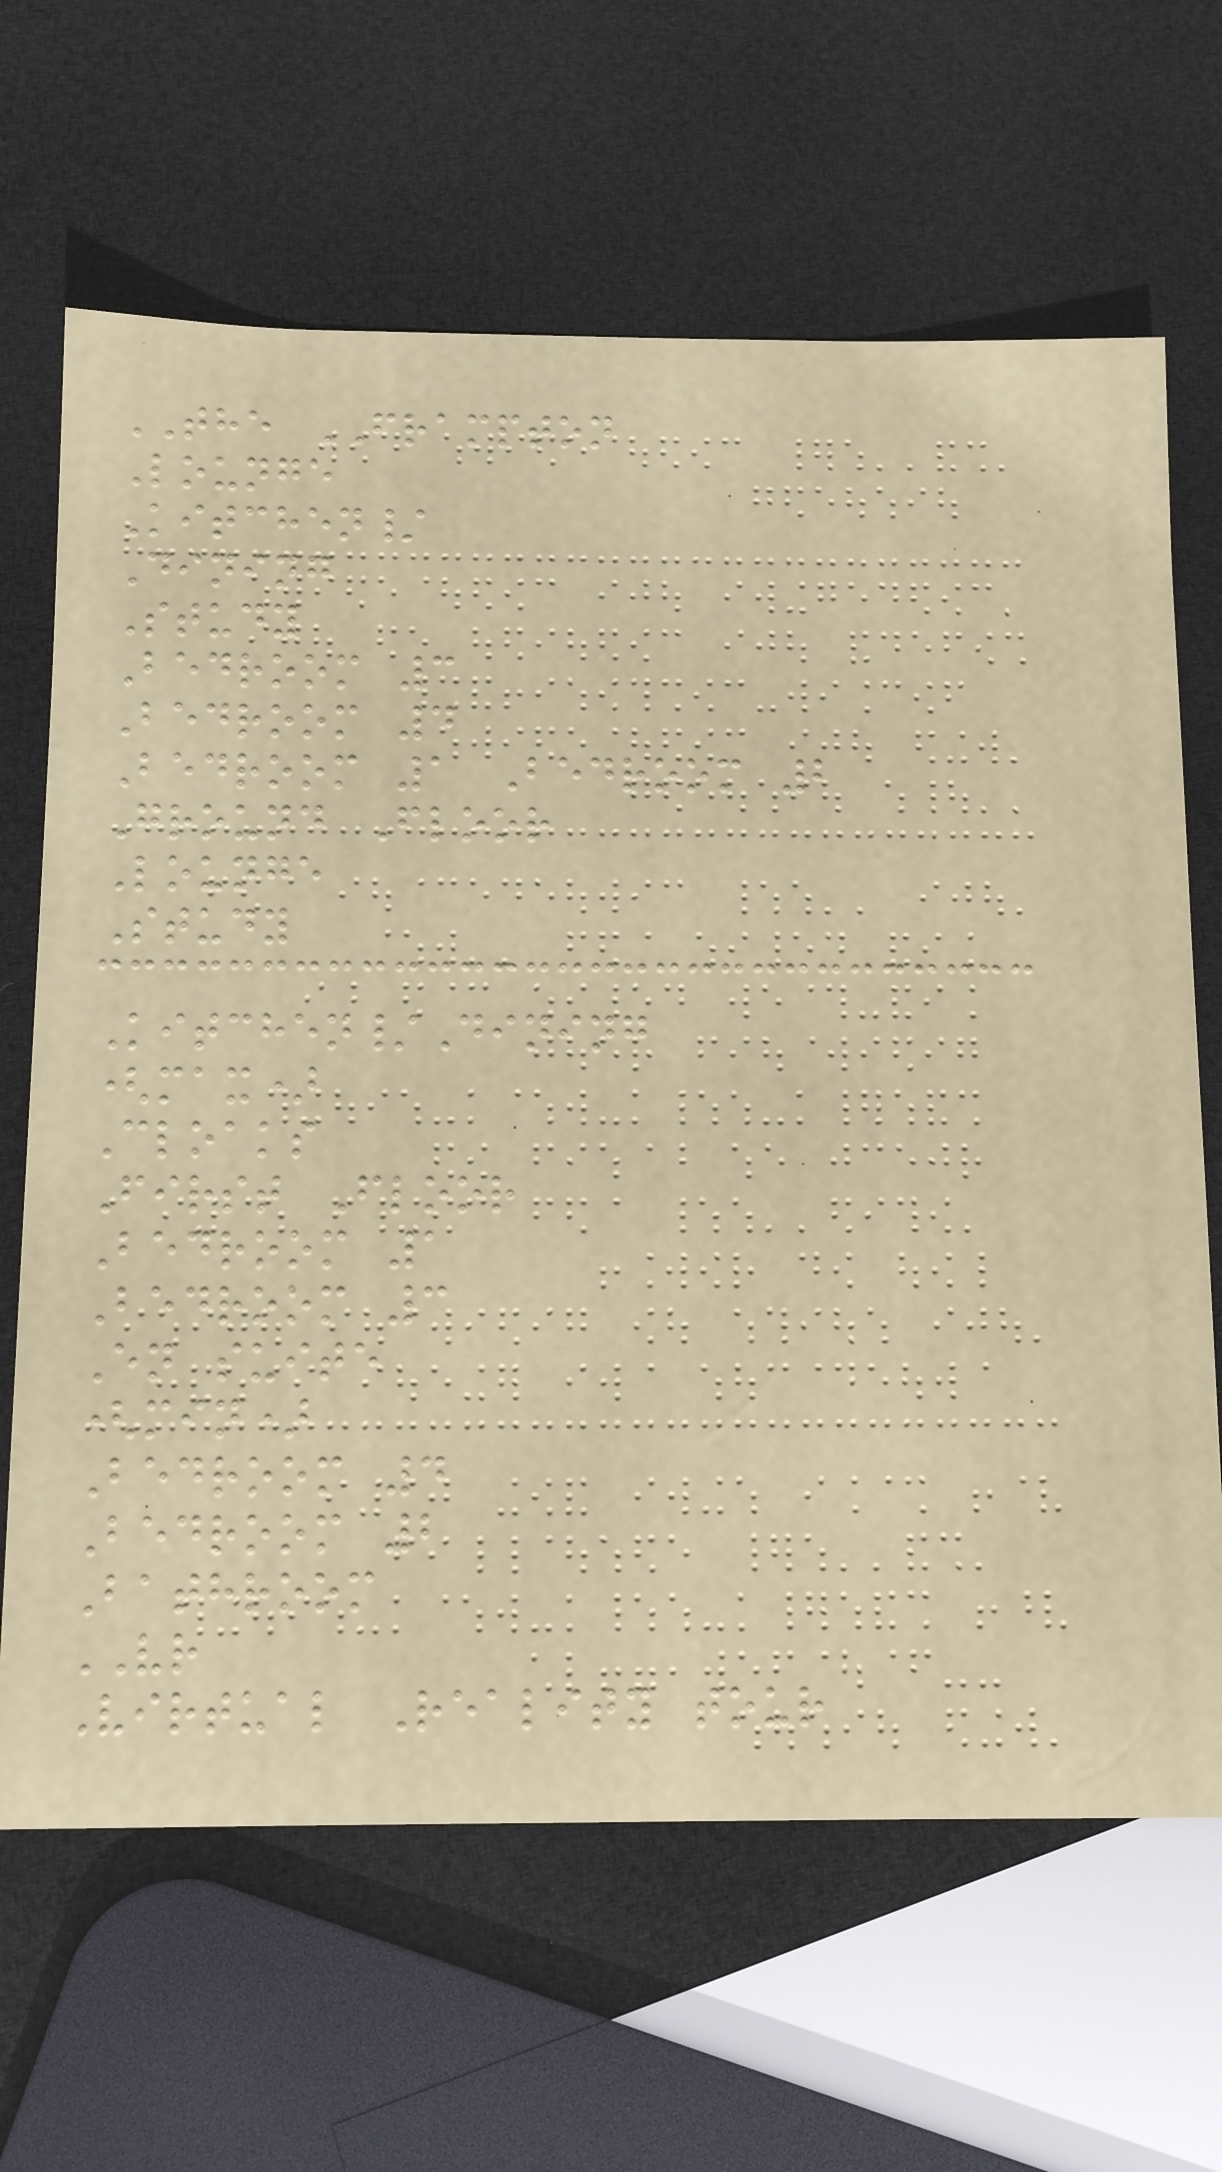THE FRAMPTON
Lounge
Kitchen/
Dining
Study
Bedroom 3
Bedroom 4
Bedroom 1 Bedroom 2
Ground Floor
Lounge
Study
Kitchen/Dining
(max)
Cloaks
First Floor
Bedroom 1
Bedroom 3
En suite
(min)
Bedroom 4
Bedroom 2
Bathroom
VR
Virtual Reality tour
